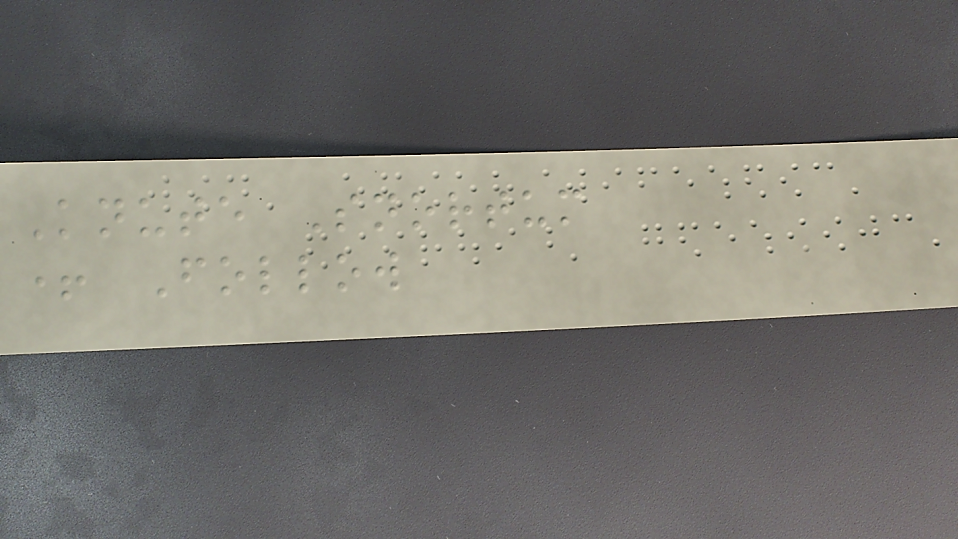Knute Snortum
+ Follow
